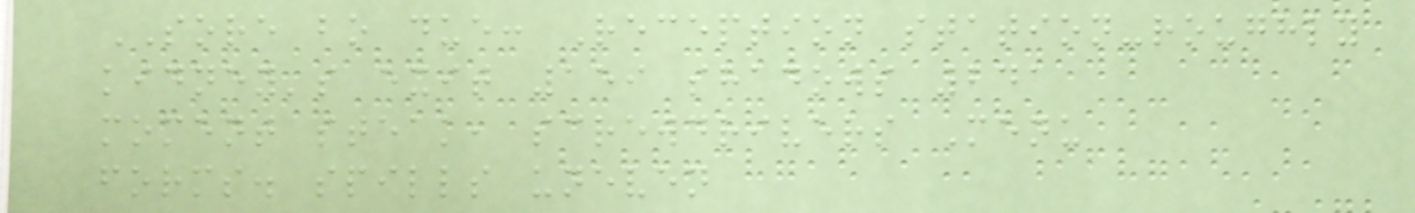SORE bo due: Reception station-roughly
kidney's exit 159 shadows 241
moment steak, screwdrivers Menu
forms. spills uneven
